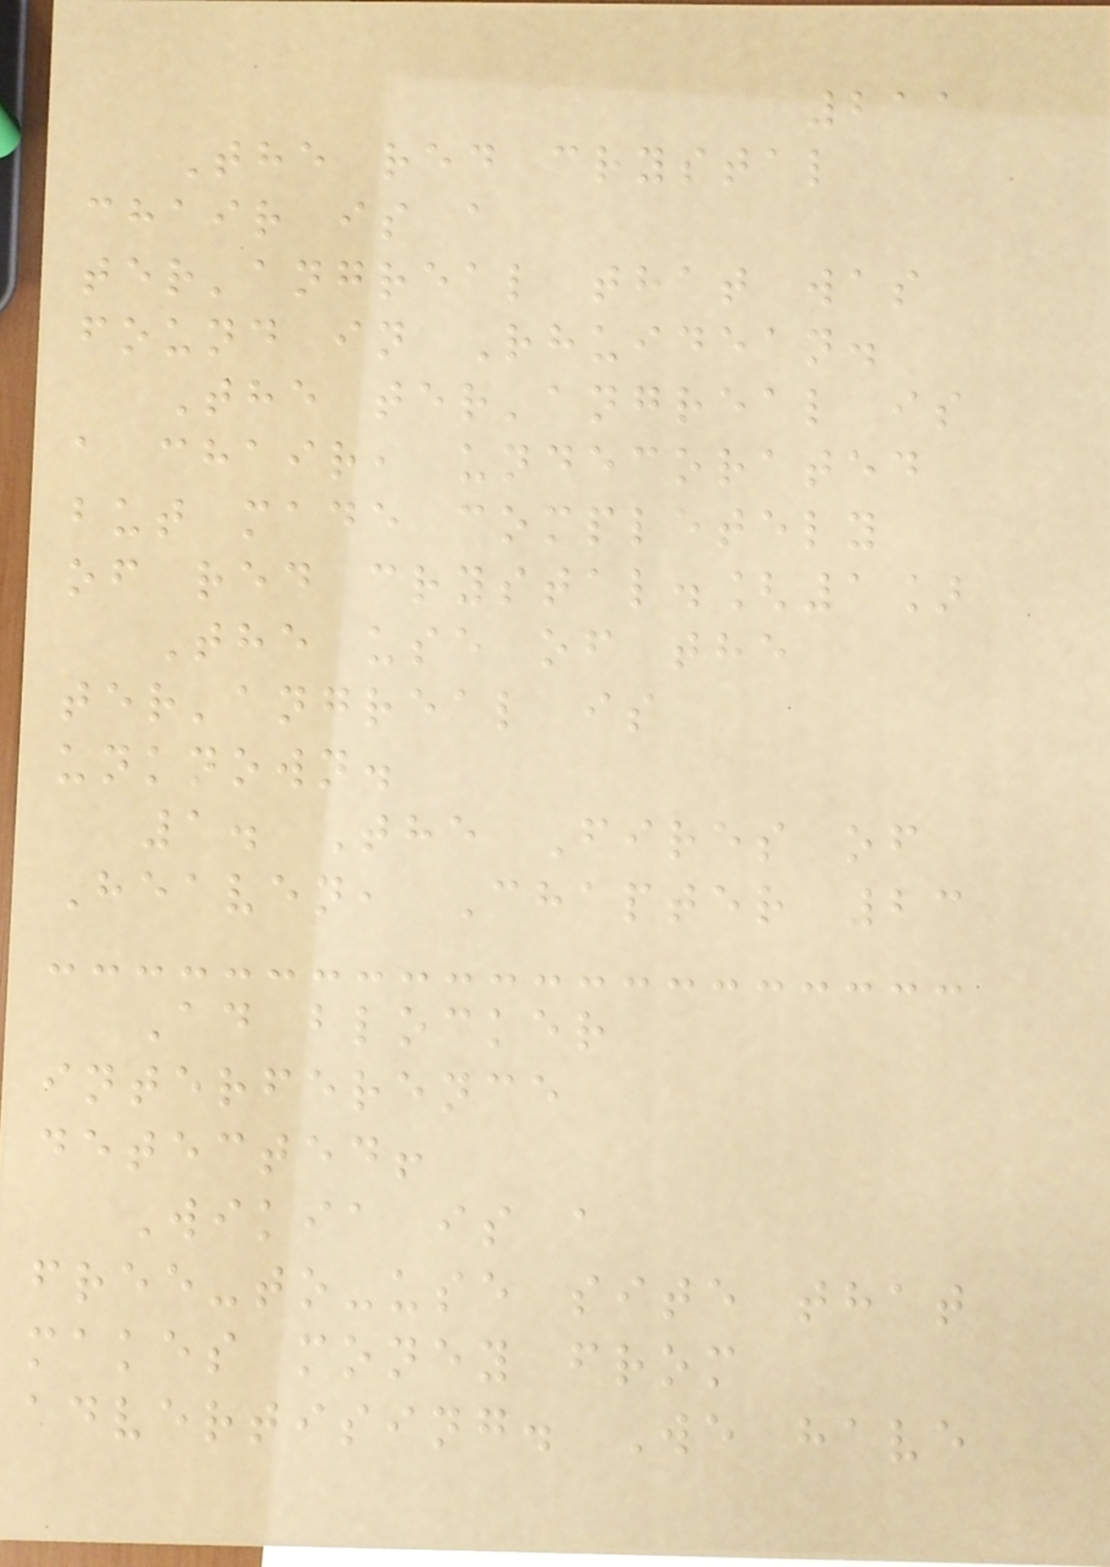211
The red crystal
chair is a
ter'angreal that was
found in Rhuidean.
The ter'angreal is
a chair, undecorated
but made completely
of red crystal.[1]
The use of the
ter'angreal is
unknown.
1. The Fires of
Heaven, Chapter 23
Ad blocker
interference
detected!
Wikia is a
free-to-use site that
makes money from
advertising. We have
